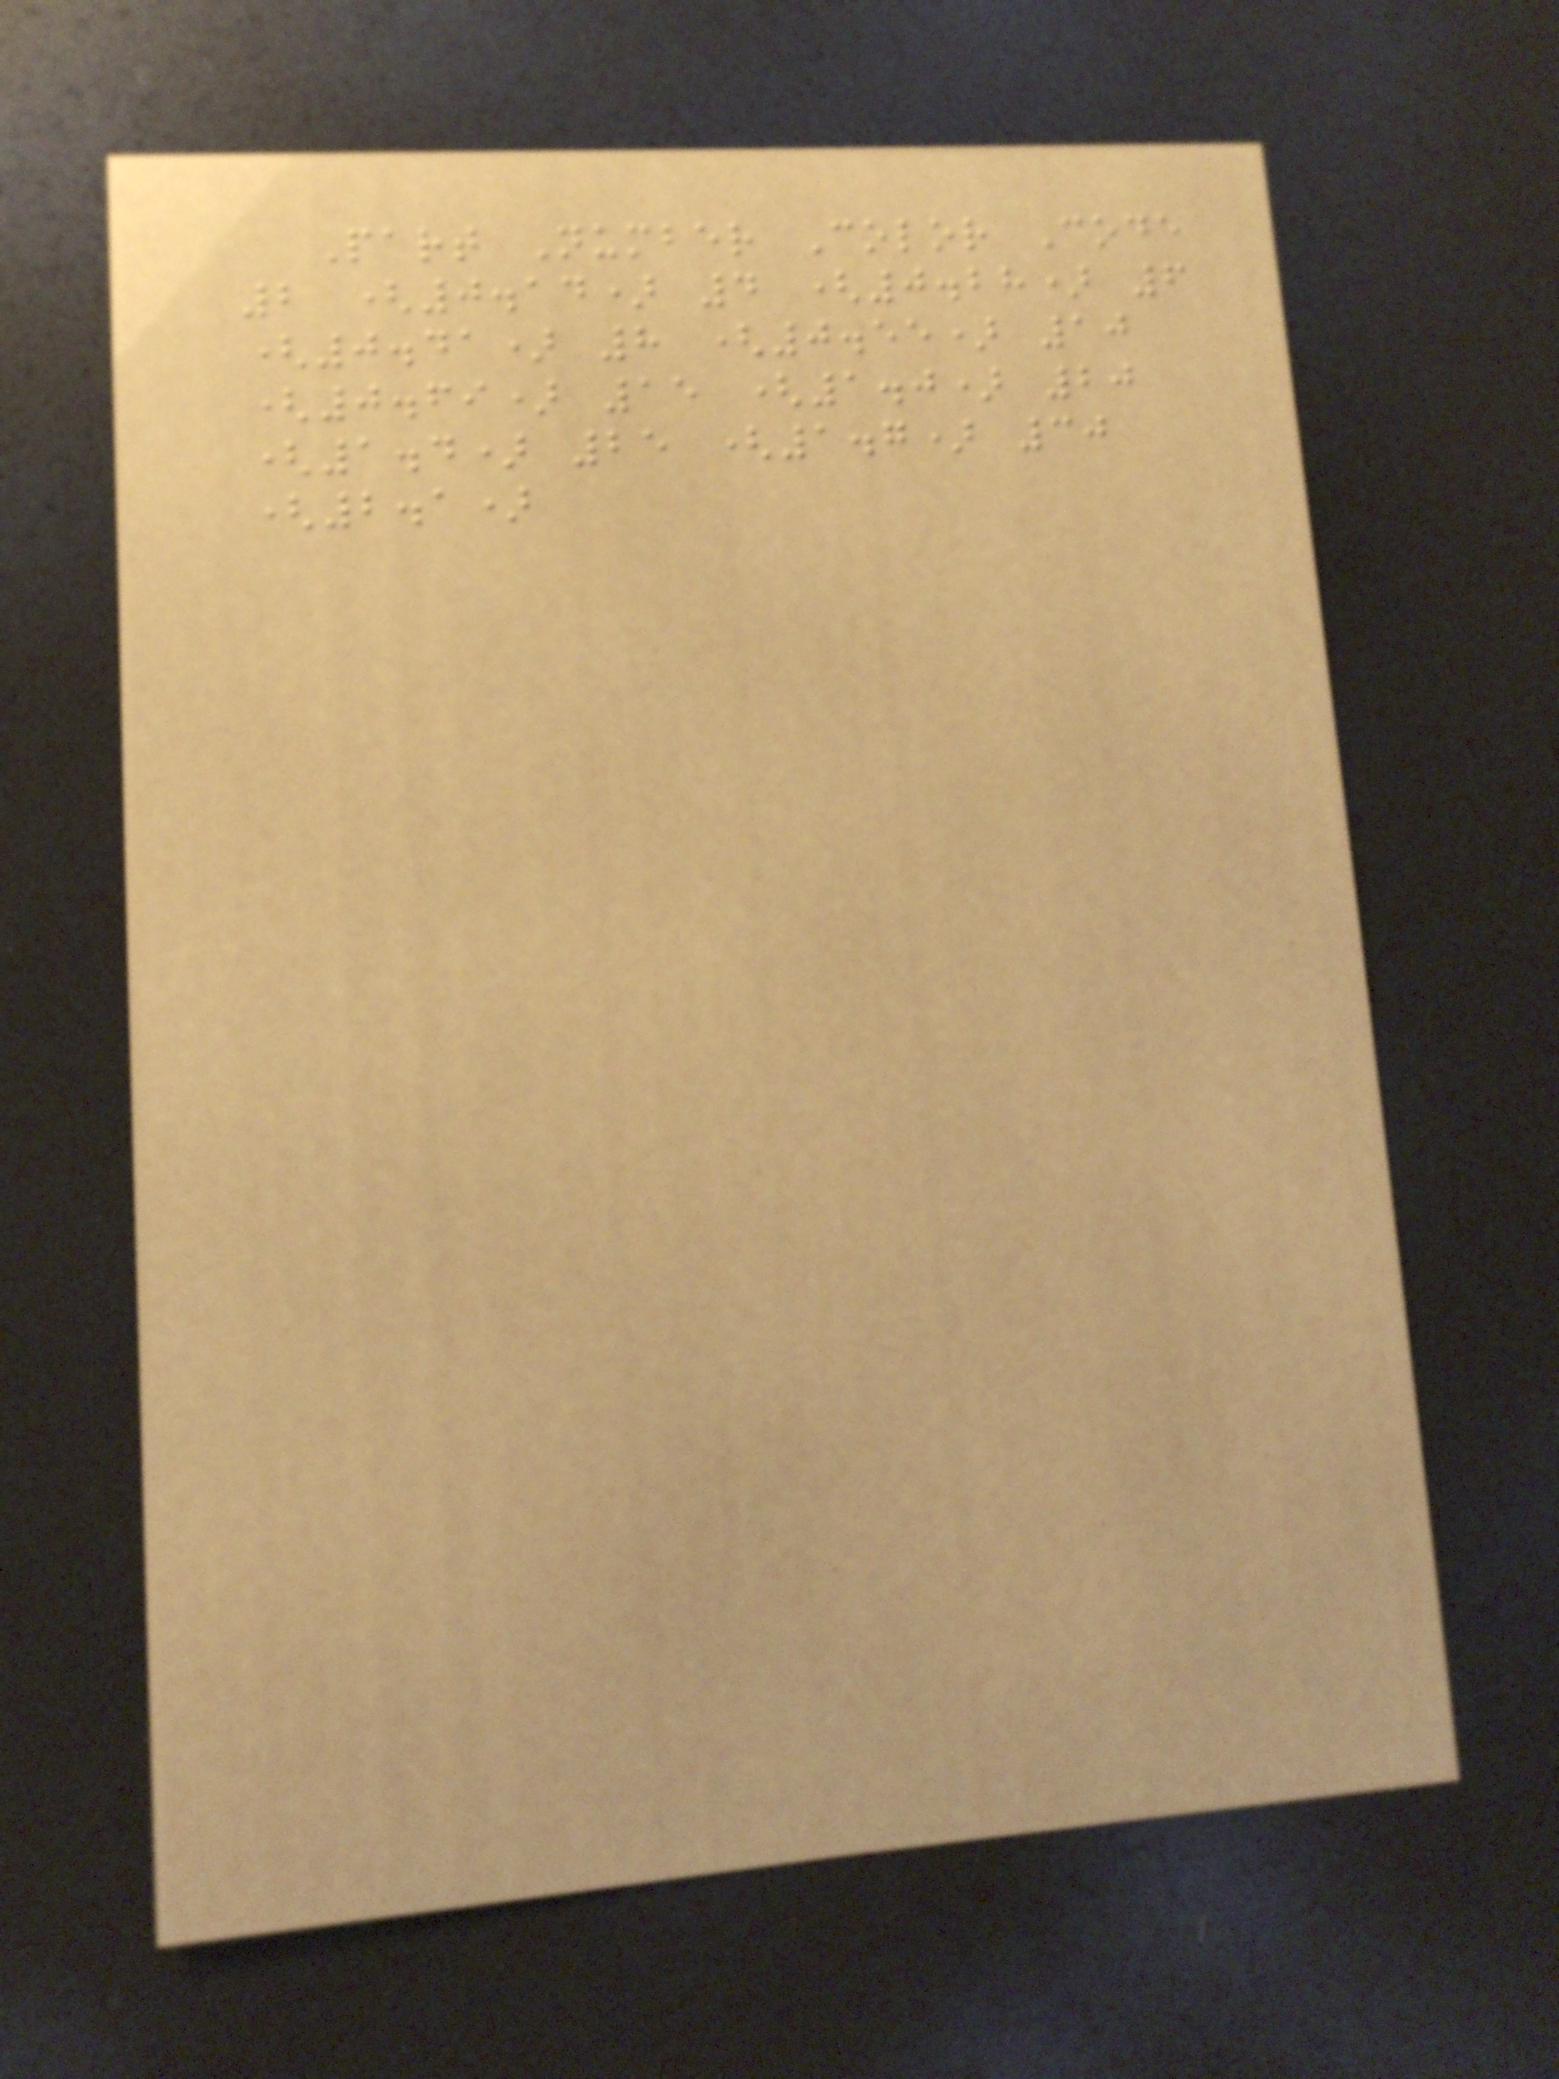Part Number Color Code
2 (0.14) 4 (0.28) 6
(0.41) 8 (0.55) 10
(0.69) 15 (1.0) 20
(1.4) 25 (1.7) 30
(2.1)
